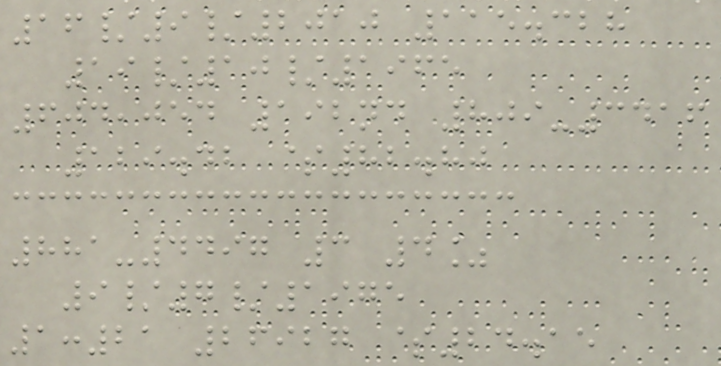16/9/2010 115.328
19/10/1965
604,054 192nd 809-3416
129.42 $82.80
881-4497 3 4%
9/7/1975
1:21 26927 $24.15
